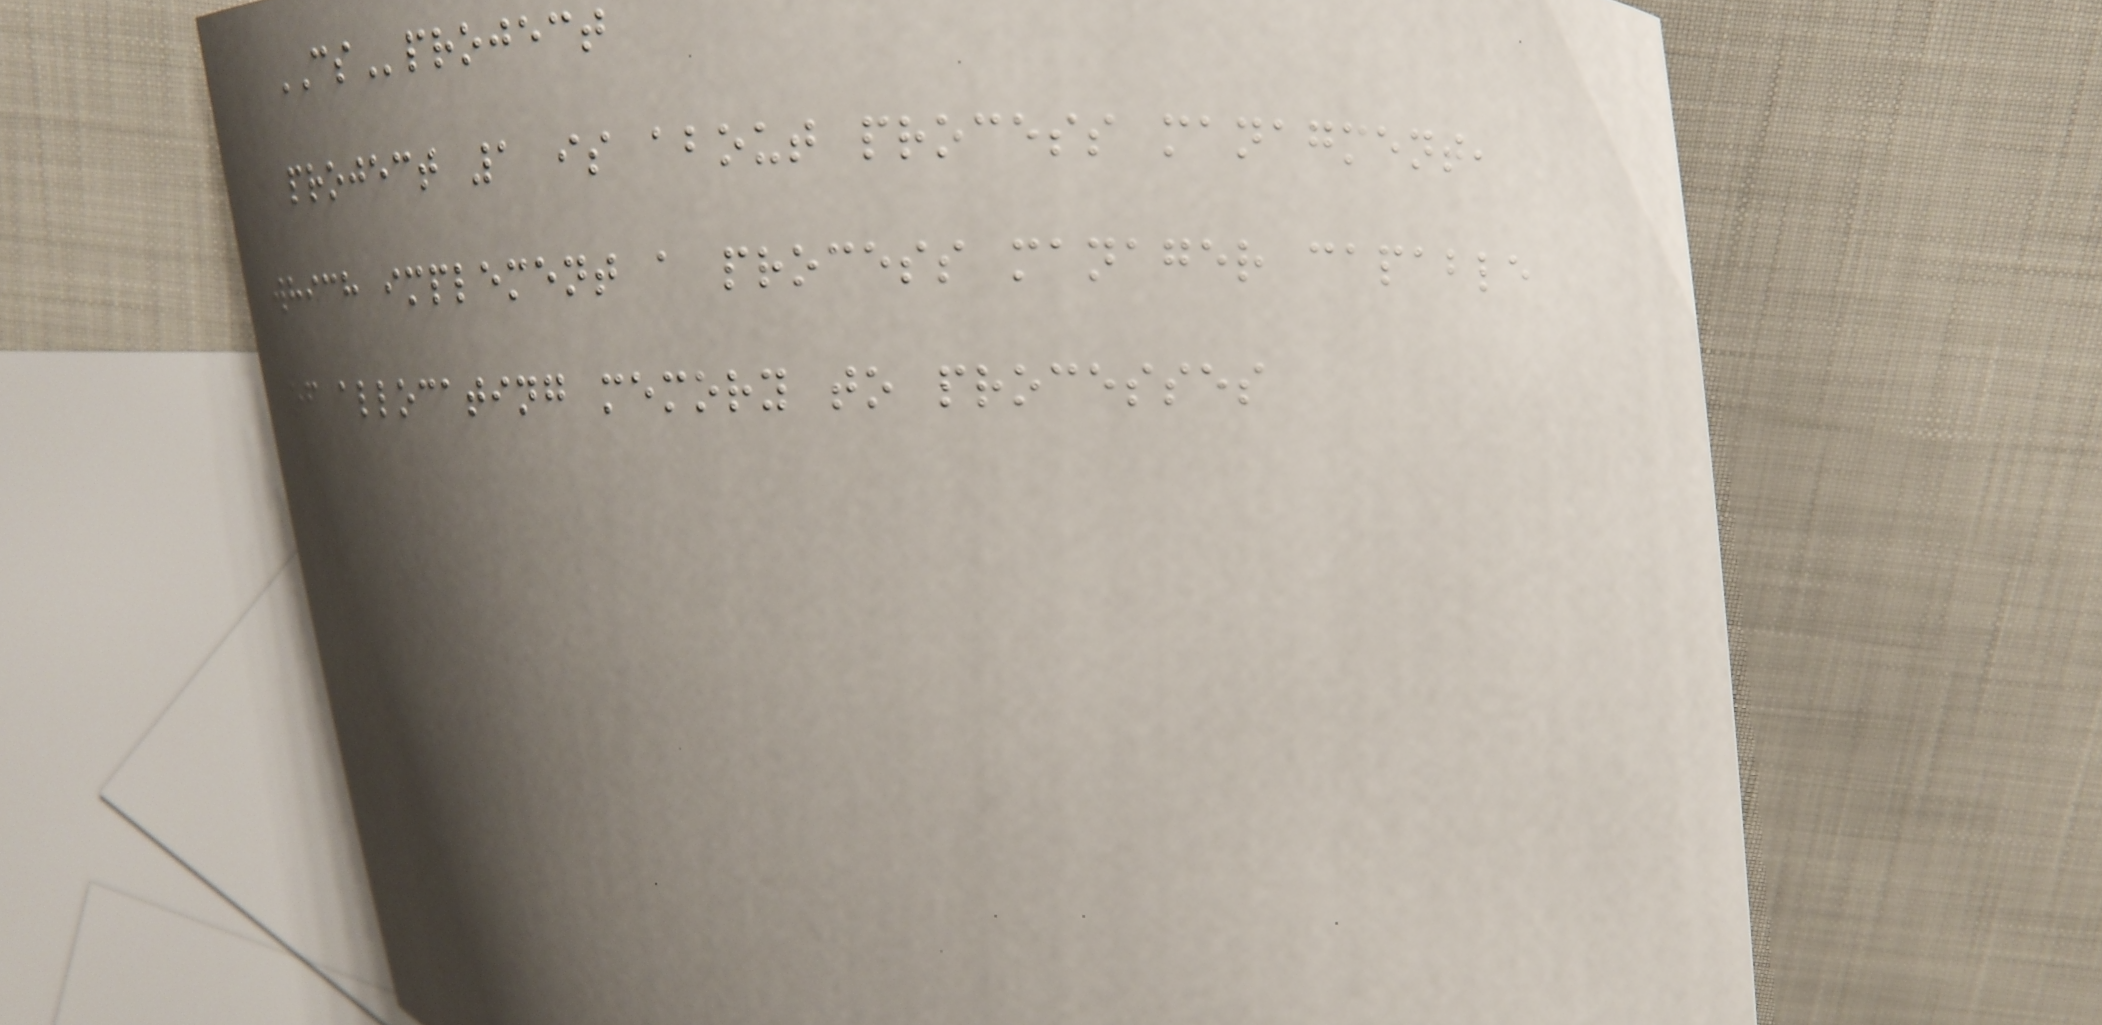CSproject
project 1 is about process managment,
which implement a process manager capable
of allocating memory to processes
